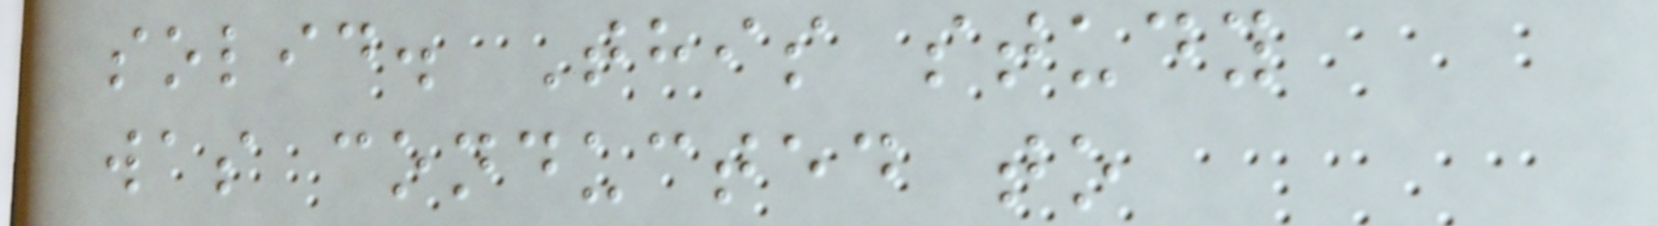solid. This study
was conducted to
